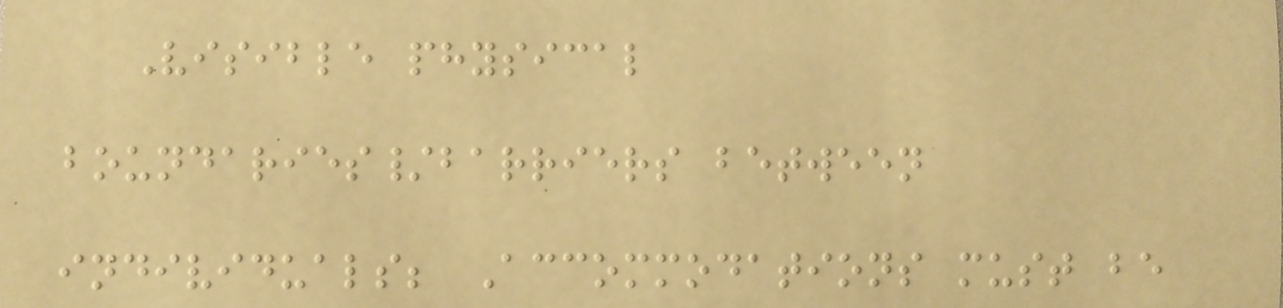Visible physical
boundaries/barriers between
individuals; Accommodations must be
